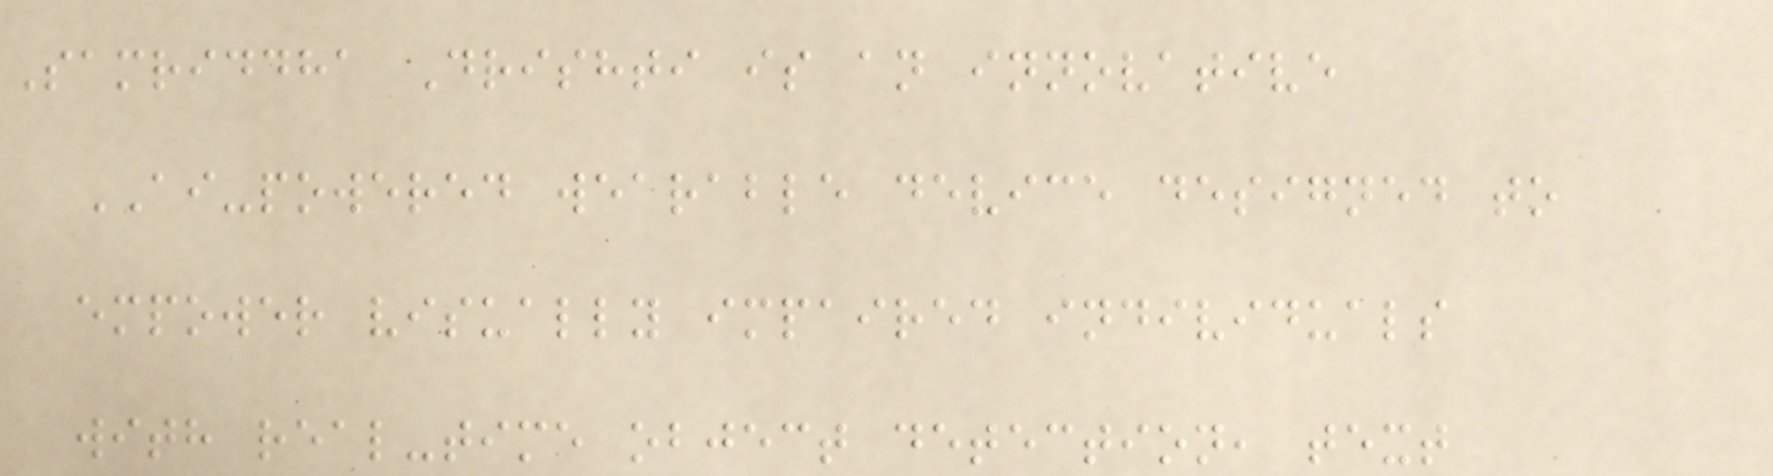Samriddha Drishti is an innovative
AI-powered wearable device designed to
empower visually impaired individuals
with real-time object detection, text
